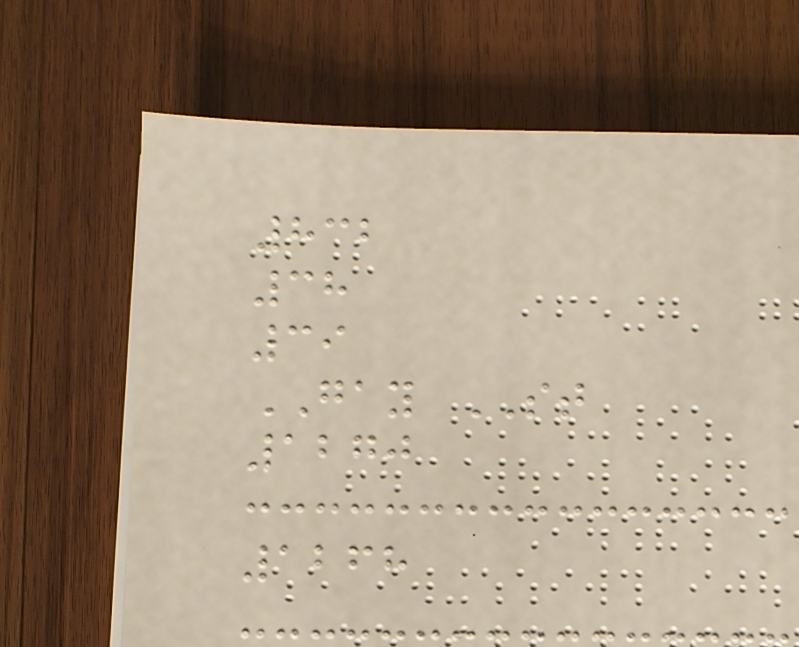832
38
39
GAY ST
1270
1268
